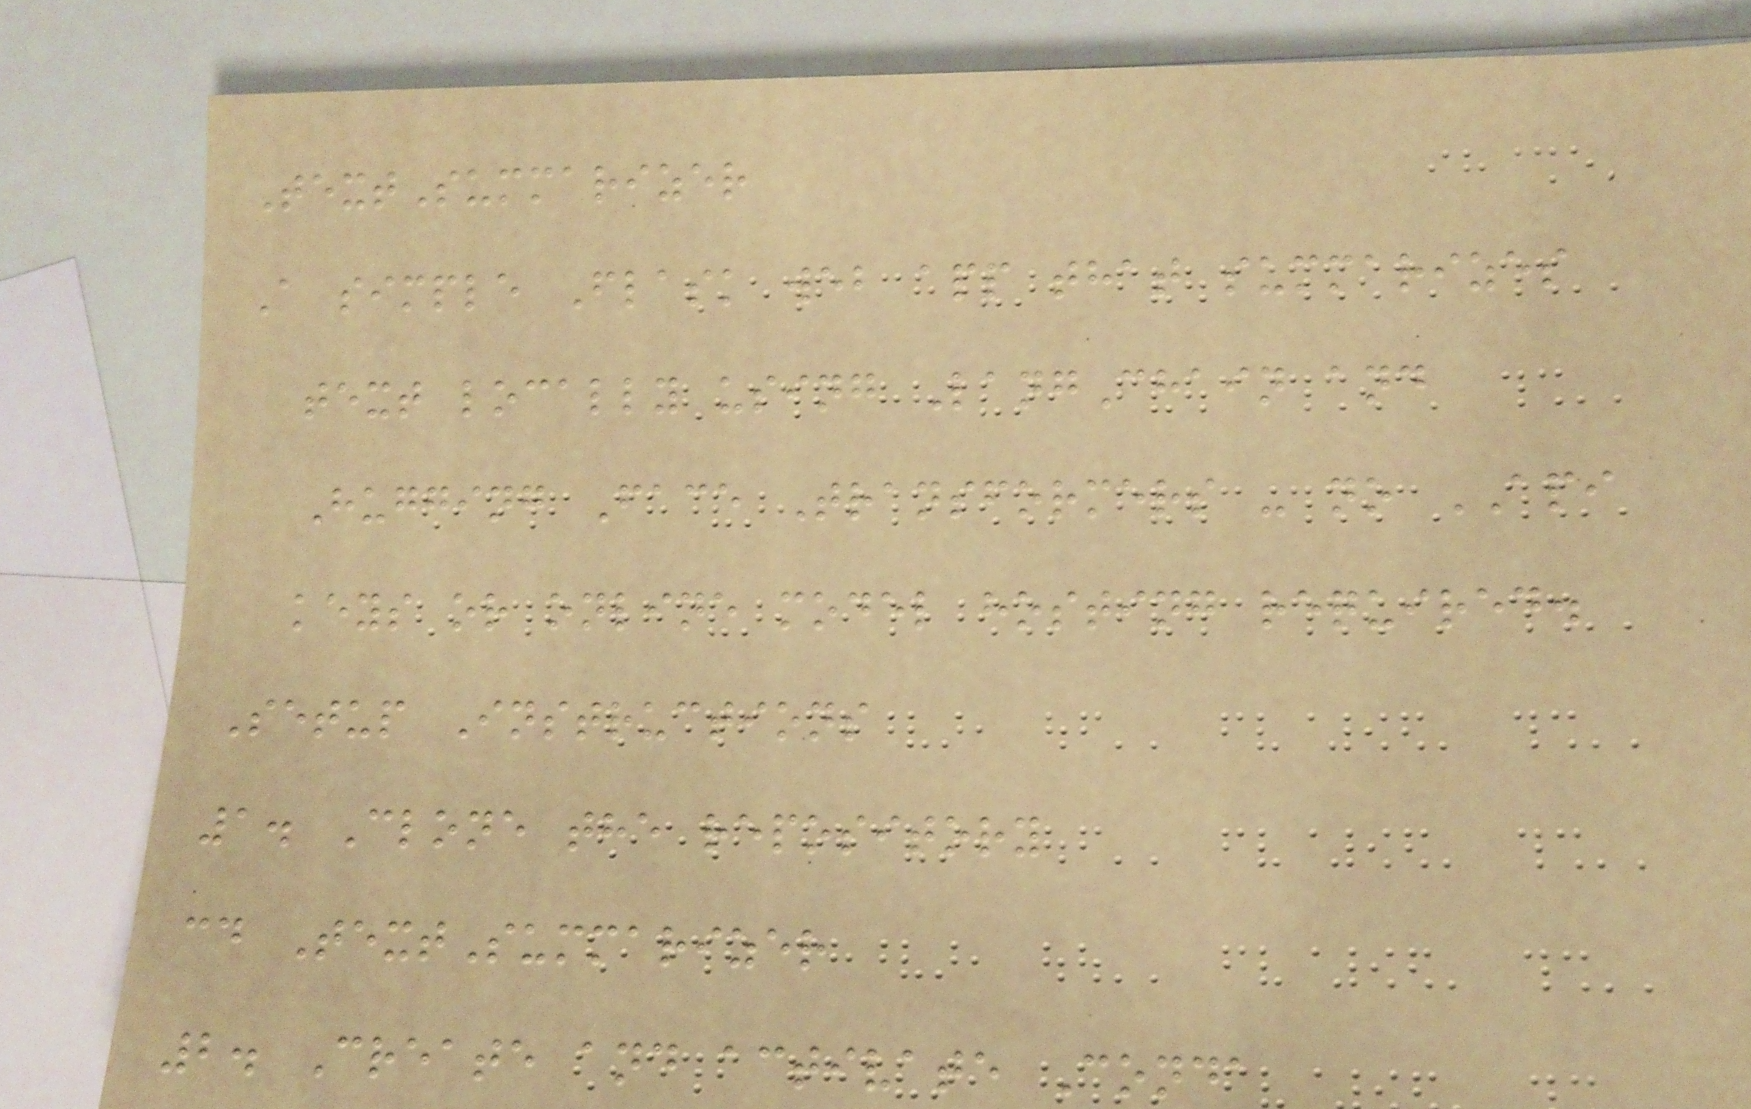TextSummarizer
A simple Flask web app that summarizes
text locally using LangChain and
Hugging Face Transformers - no API
keys or online model hosting required.
Setup Instructions
1. Clone the repository
cd TextSummarizer
2. Create and activate Conda
